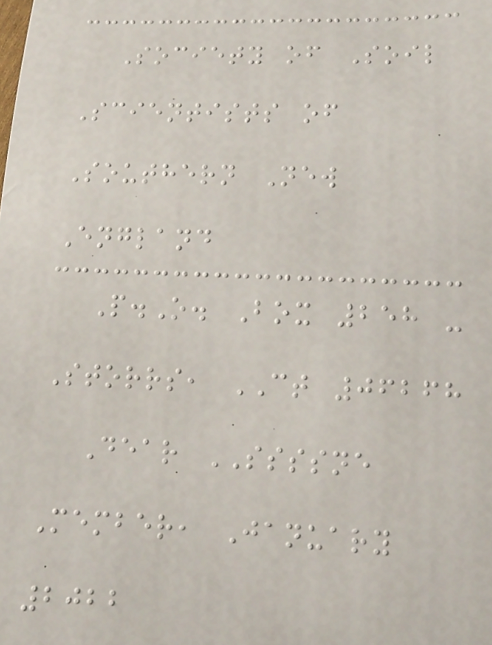Society of Soil
Scientists of
Southern New
England
P.O. Box 258 -
Storrs, CT 06268
Dear SSSSNE
Member, January
2022
